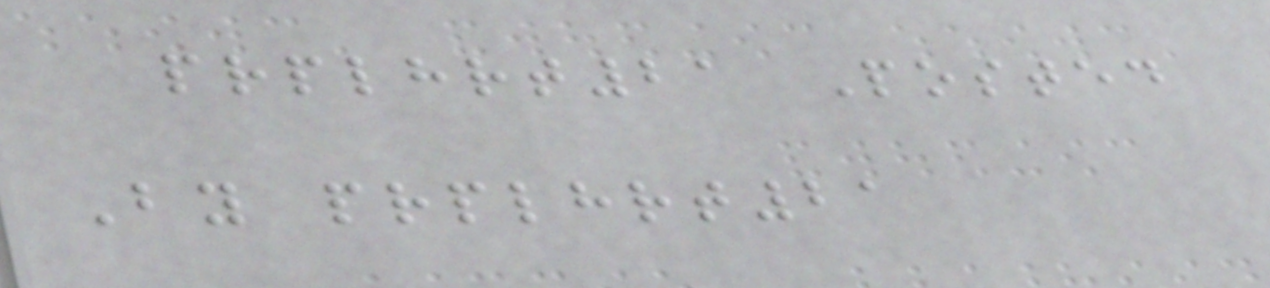prplhrt21 Posted
By prplhrt21
